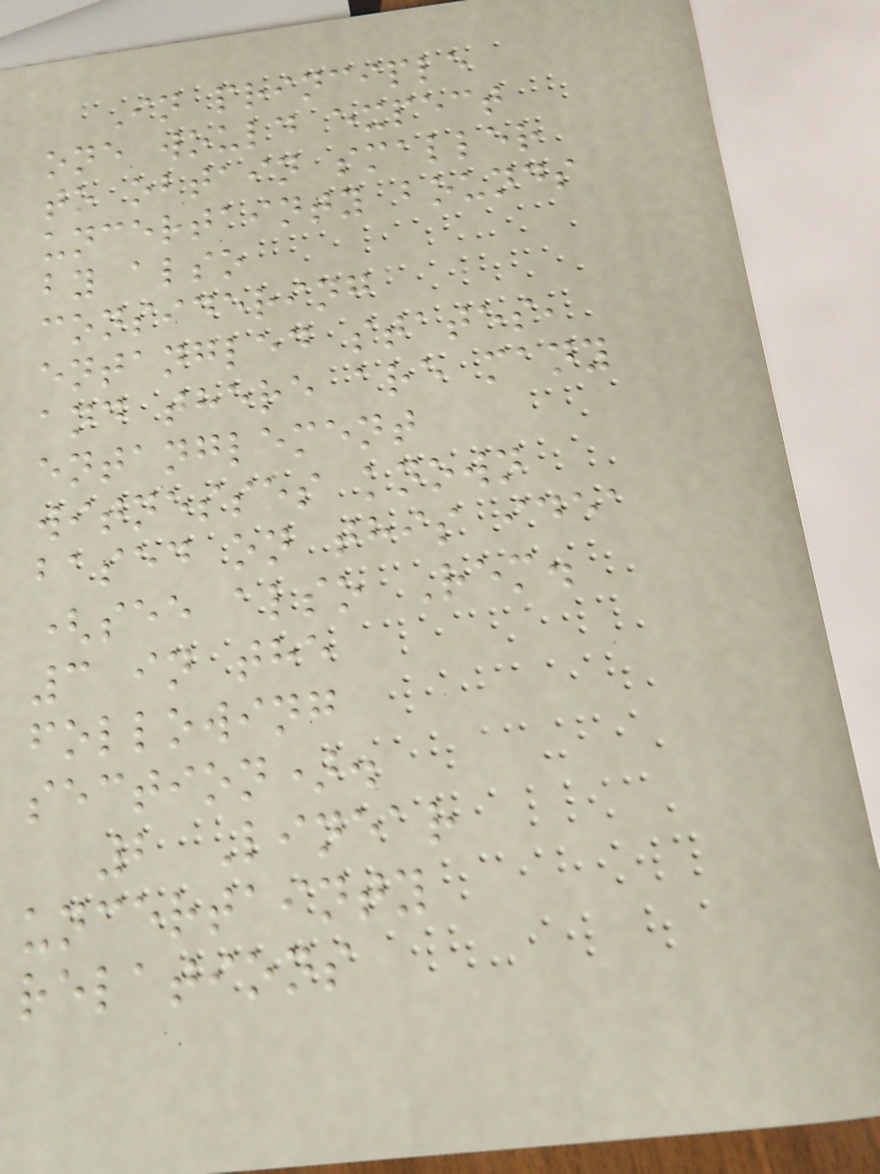In principle
one would expect
to obtain smaller
uncertainty bounds
by also
considering
entangled states,
and there are many
entanglement
witnesses known
based on this idea
(see also Rem.
3 in the
following
section).
2 Linear
uncertainty
relations
